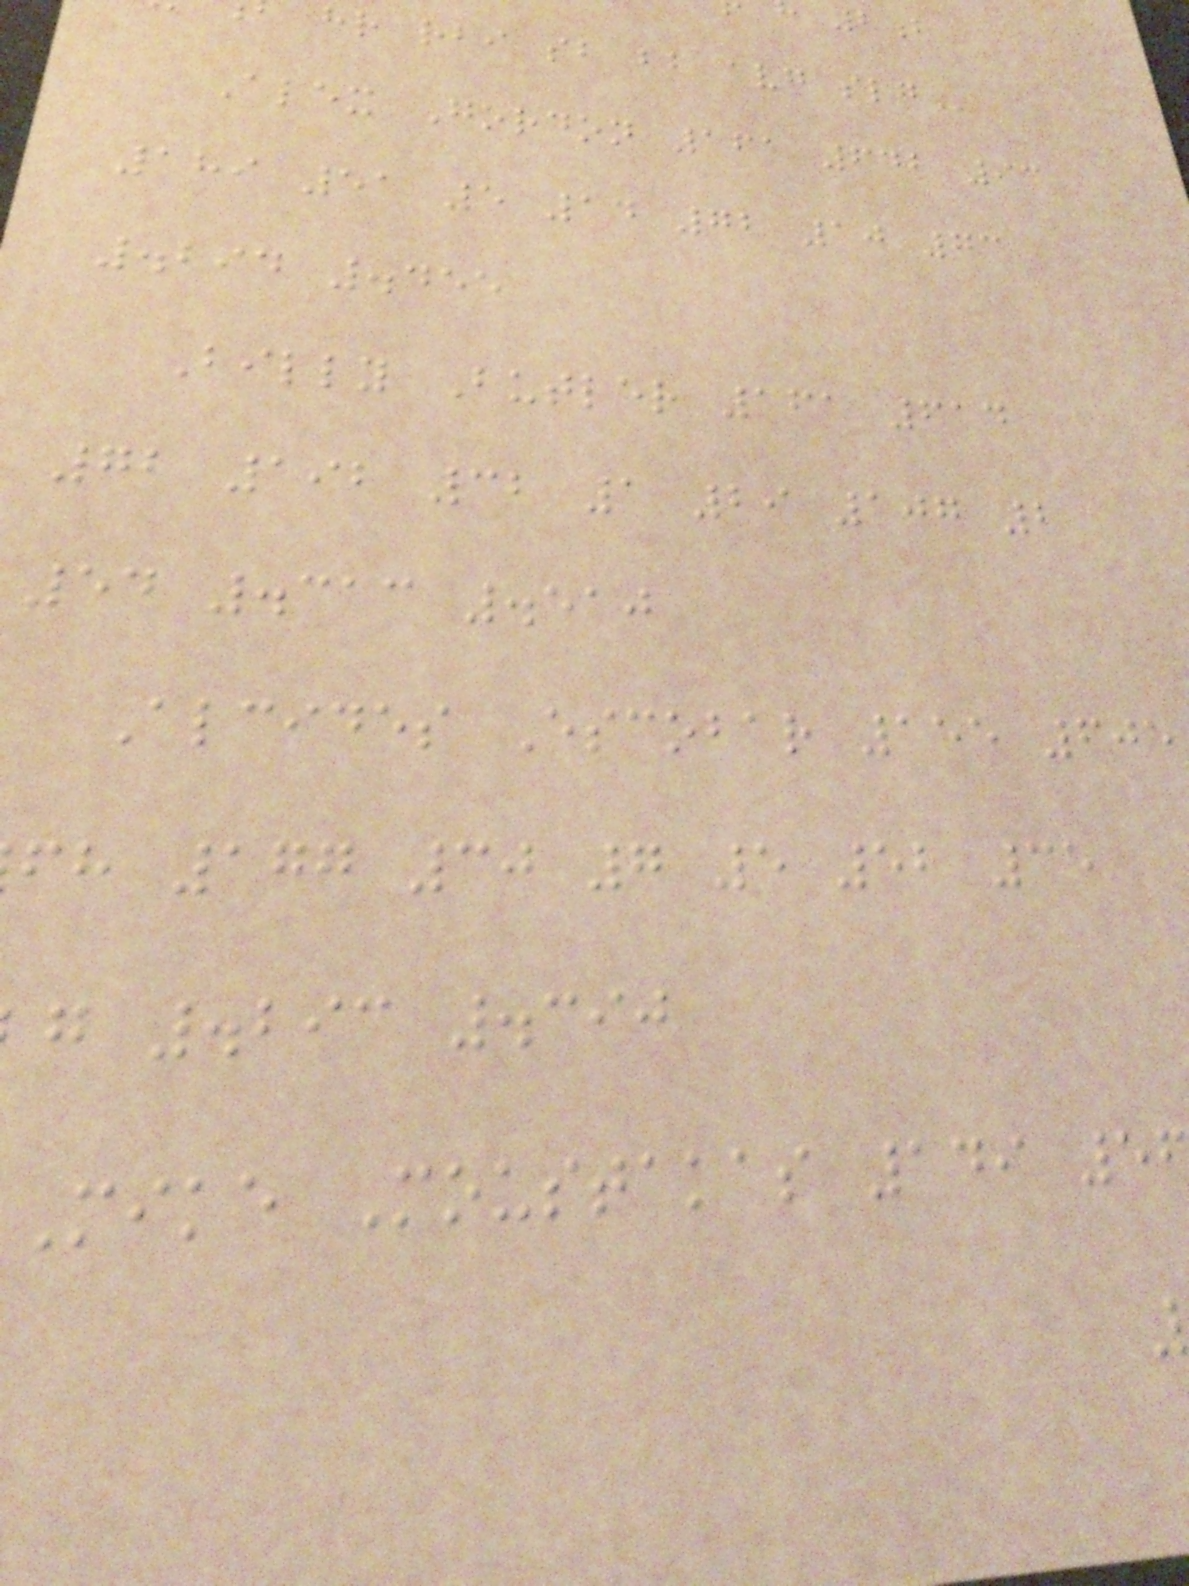hr rbi sb bb avg
Alex Gordon 161 642 93
189 51 5 14 72 10 73
.294 .455
Billy Butler 161 614
72 192 32 1 29 107 2
54 .313 .510
Alcides Escobar 155 605
fh 177 30 7 5 52 35
g .293 .390
Mike Moustakas 149 5
